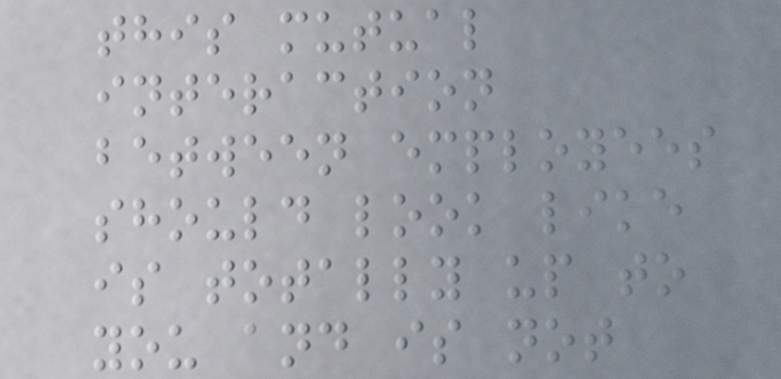this mutual
interaction
between employees
should look like
is totally up to
you and is not
